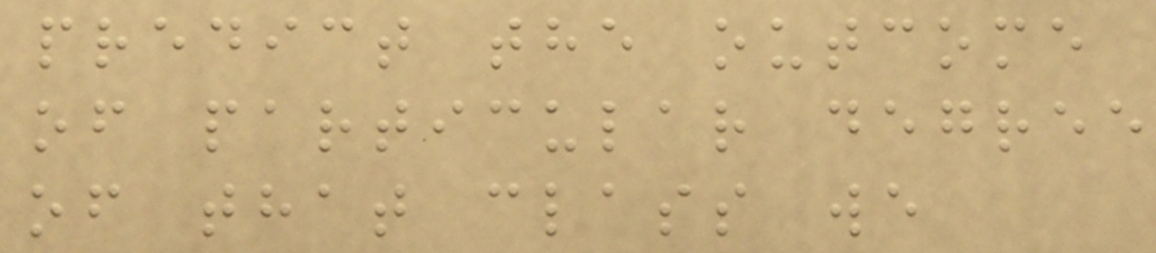predict the outcome
of particular degree
of that class we
